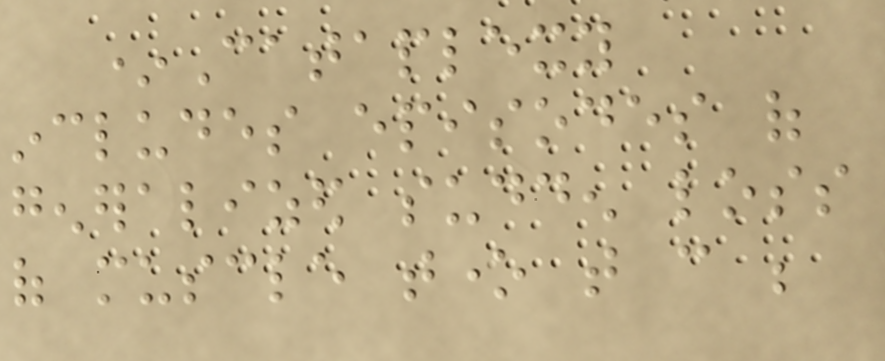*Cataplexy
includes episodes of
generalized sudden loss
of muscle tone that can be
